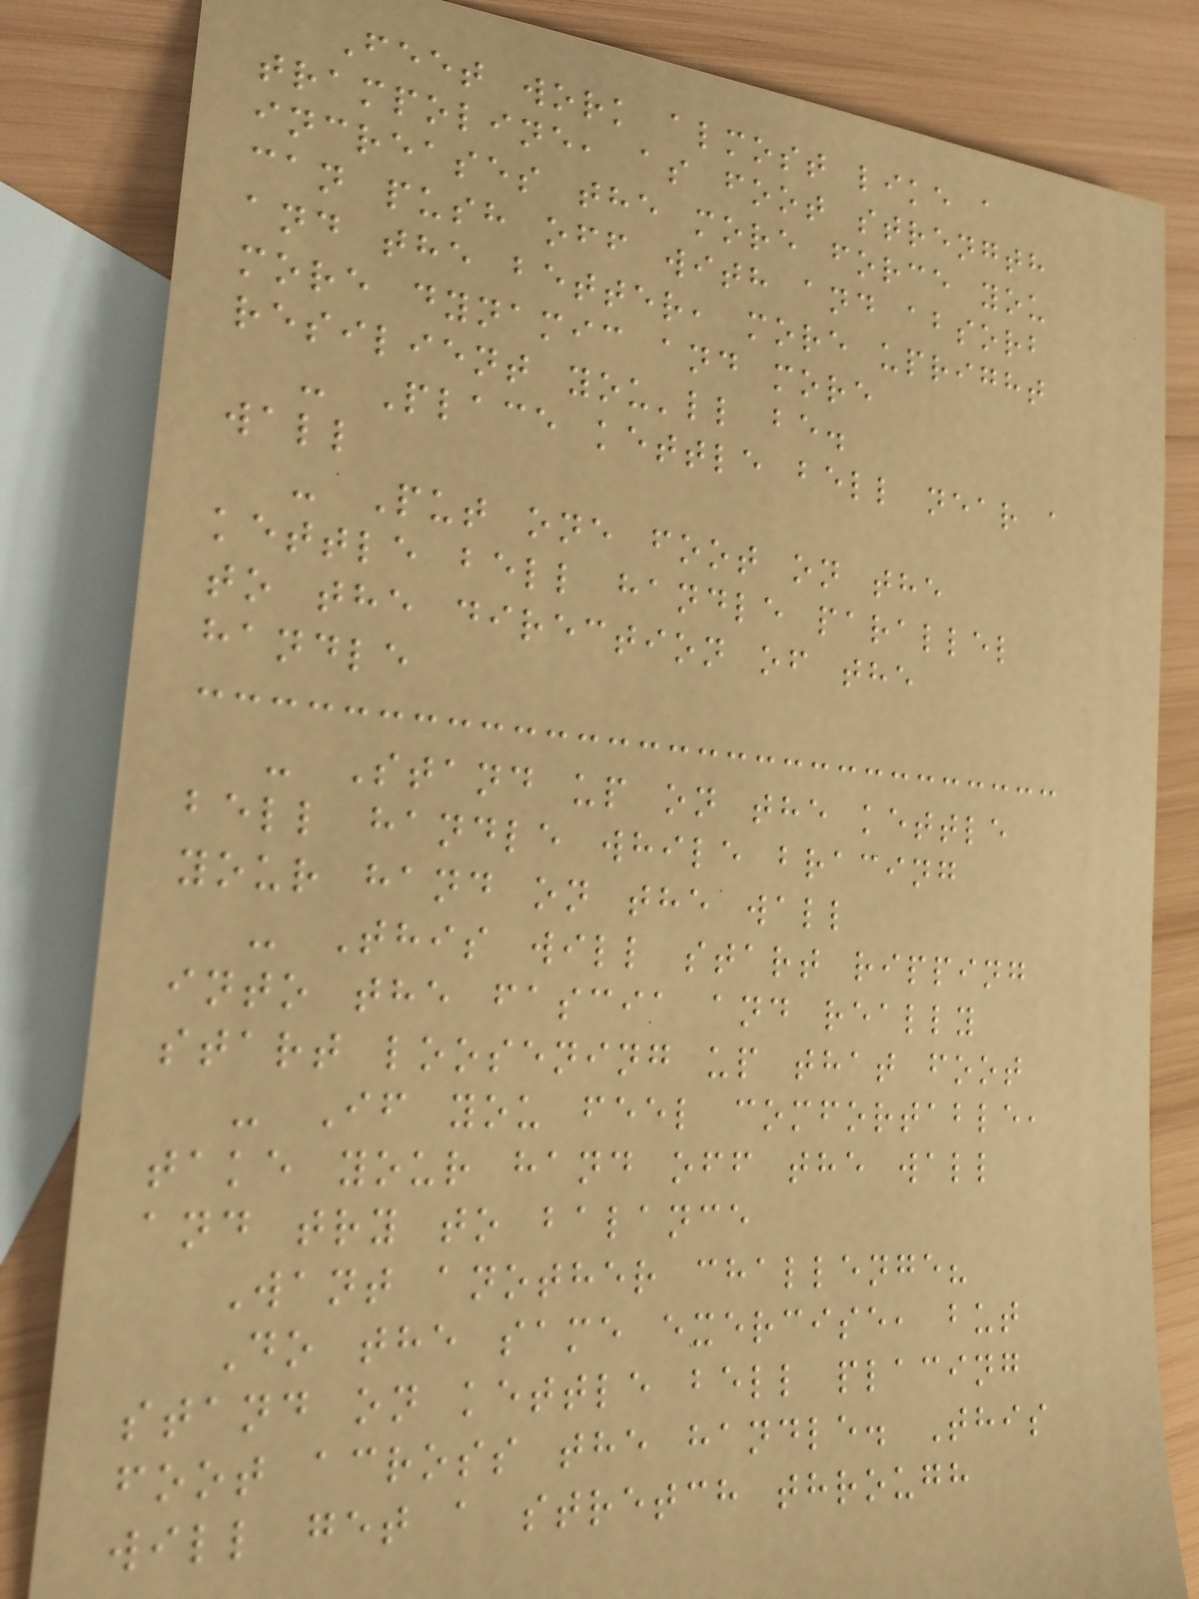Feet work almost like a
trampoline, as foot strength
increases the more force you
can push off with and absorb
and the better, more upright
more dynamic and more
resilient you'll be.
- Place kettle bell near a
wall
- Put one foot on the
kettle bell handle parallel
to the direction of the
handle
- Stand up on the kettle
bell handle while bracing
your hand on the wall
- This will start ripping
into the fascia and really
start loosening up that foot
- If you feel comfortable,
take your hand off the wall
and try to balance
Want another challenge?
Do the same exercise, but
stand on kettle bell placing
foot across the handle. This
will get a stretch through
